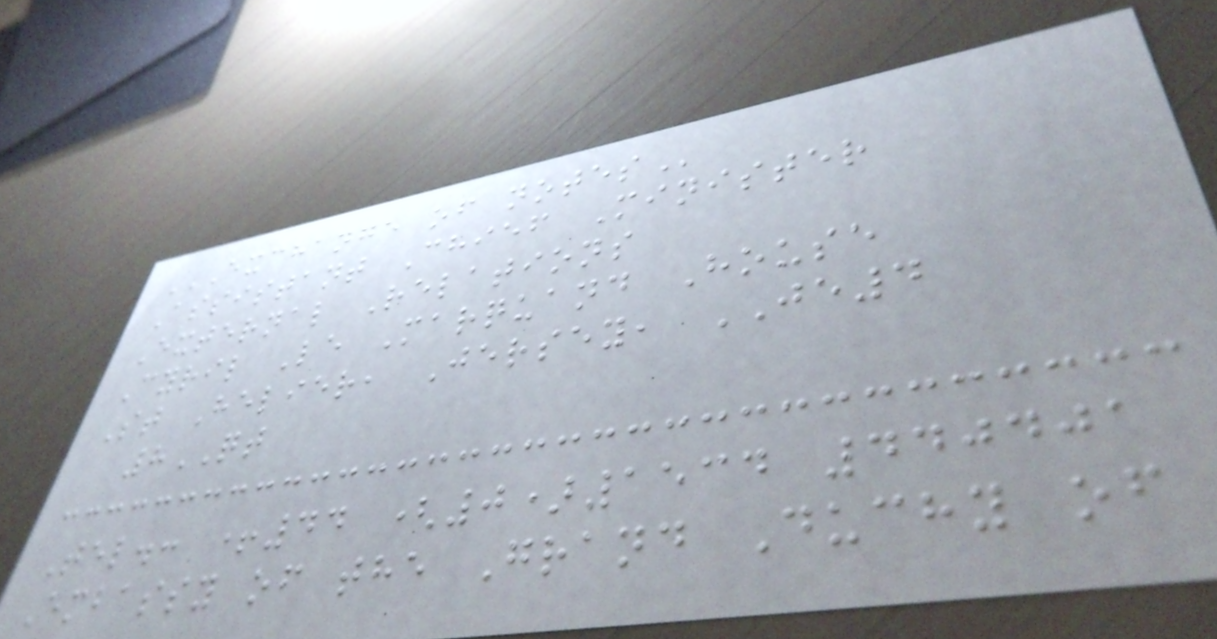EXCHANGE OF NOTES
Assistant Chief Minister
External Relations
Cyril Le Marquand House
St Helier, Jersey, JE4
8QT
Tel.: +44 (0)1534 440401
Embassy of the Grand Duchy of
